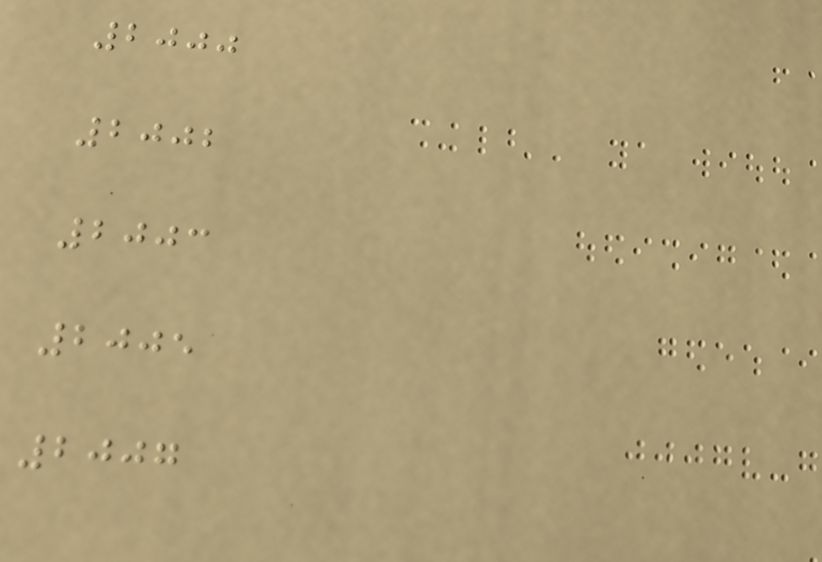2000
2002
2003
2005
2007
